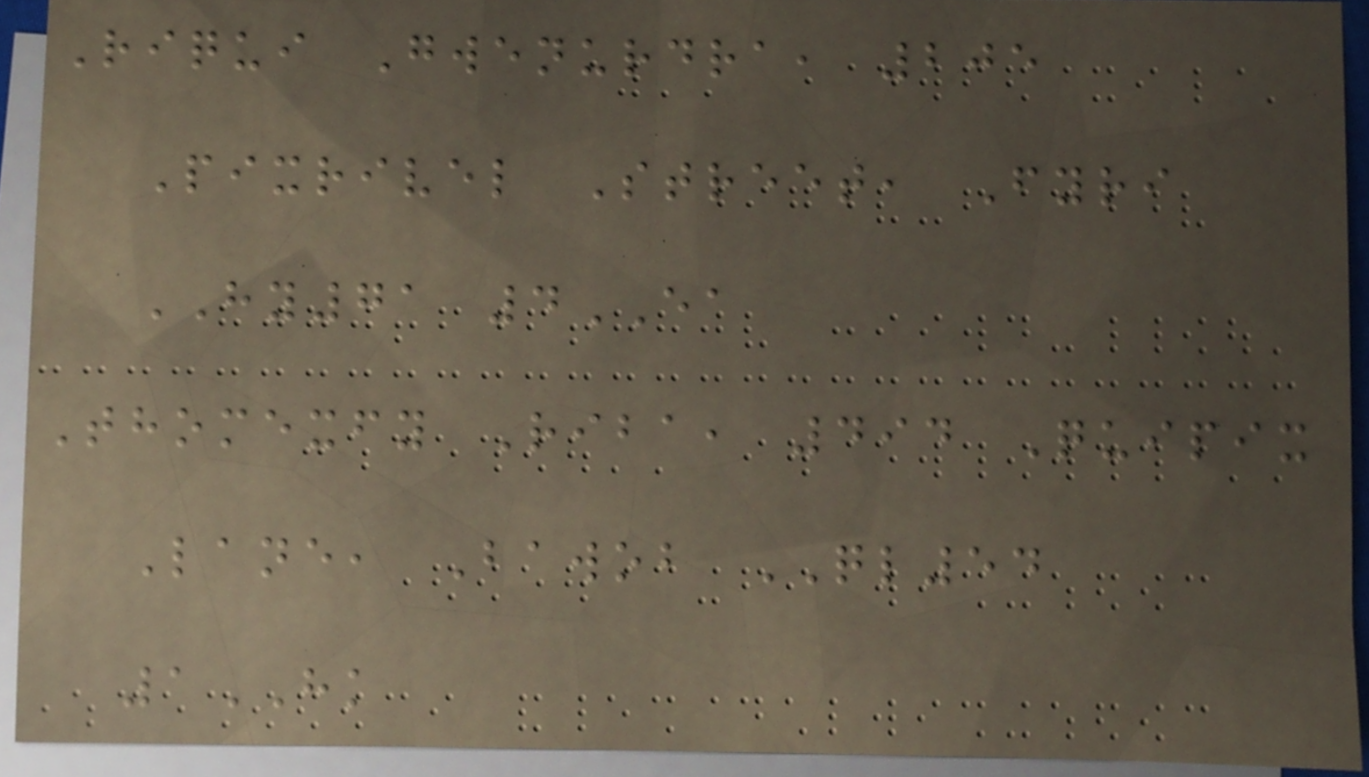Riqui Gwenurdra, 205
Pixrivel Street, Fyri
HY71 4EA
Thomexfy Riba, 494 Quipix
Lane, Bawob QL54
1HK
